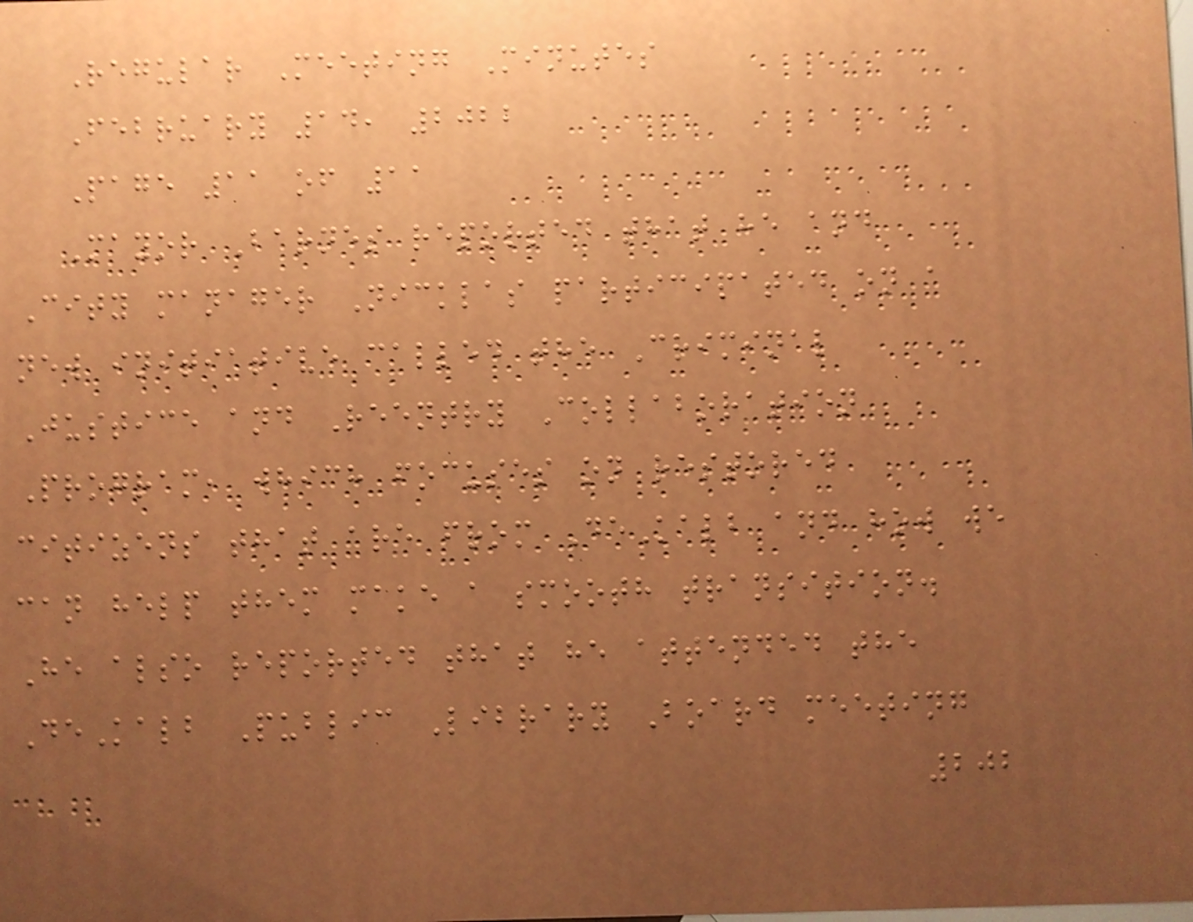Regular Meeting Minutes
February 14, 2022
Page 11 of 11
Mayor Barnes reported that he and
City manager Nicklas participated on a
new initiative called the Criminal
Justice and Reentry Collaboration
Program, which focuses on restored
citizens that are from DeKalb and how we
can help them make a smooth transition.
He also reported that he attended the
DeKalb Public Library Board meeting
202
